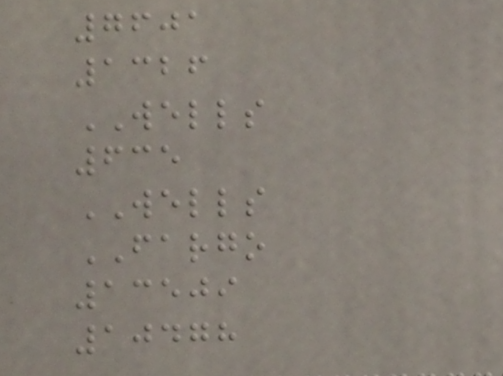7601
1326
WELLS
635
WELLS
FARGO
13509
10478
